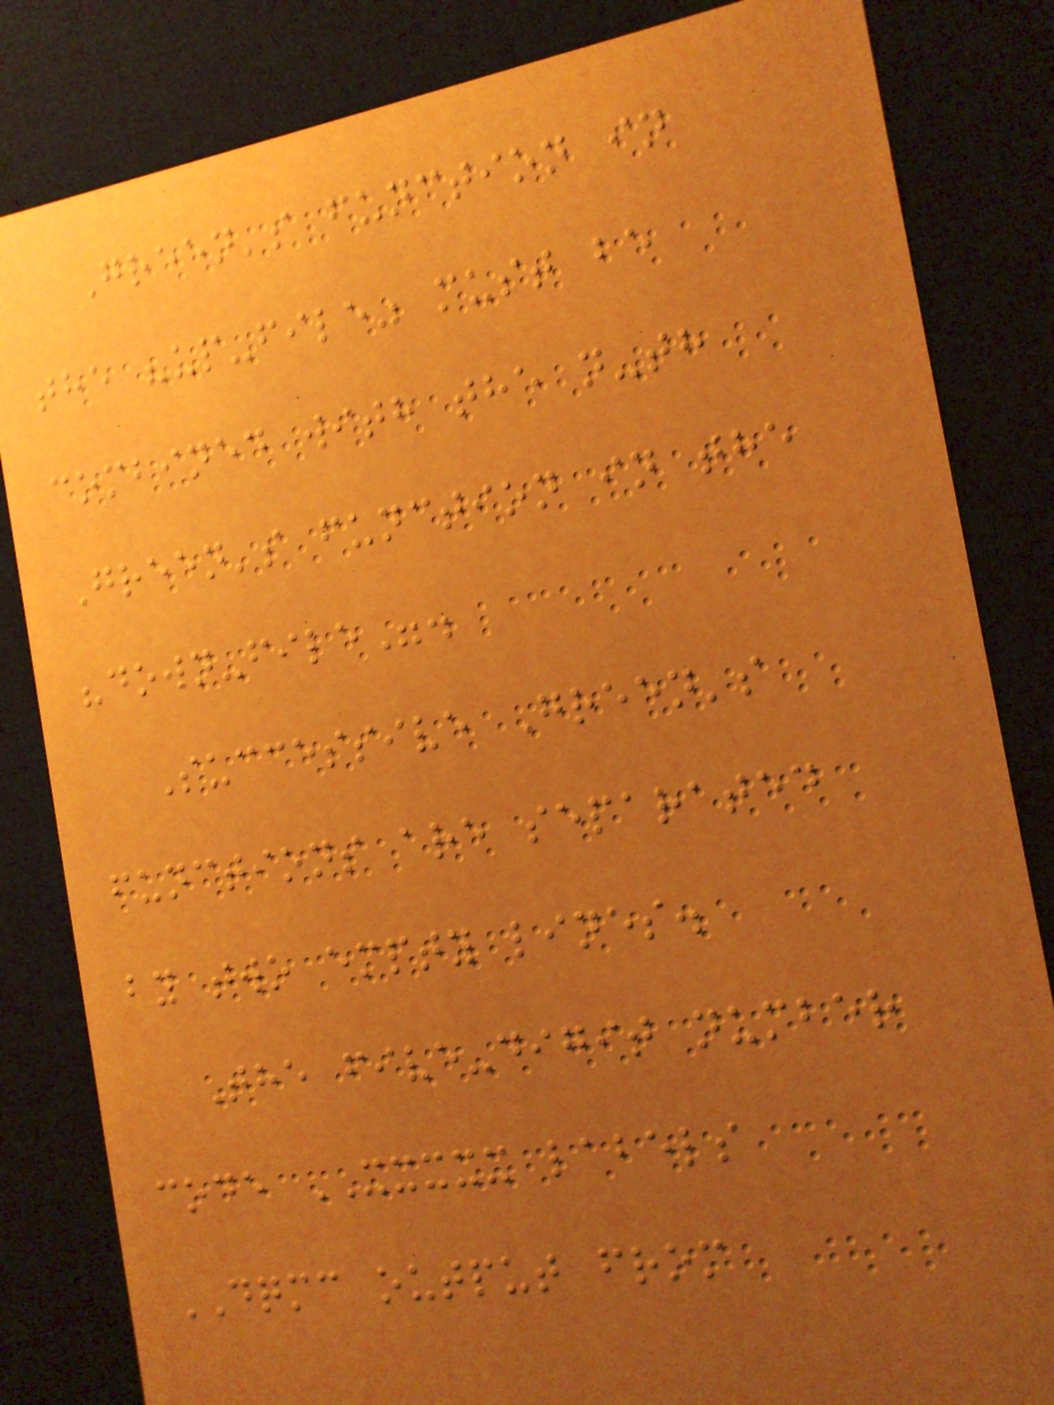Green's function in
the "up-file" must be
combined with the n-th
Green's function in the
"down-file".
Successive Green's
functions are separated
by two empty lines.
The five-digit number
code XXXXX labels
DQMC output from
